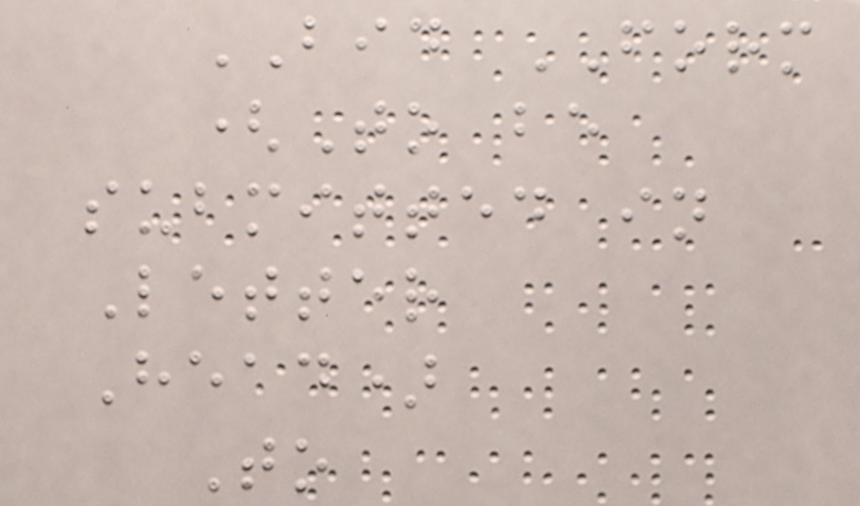BID FORM
(To be
submitted in
Letter
Head)
To
